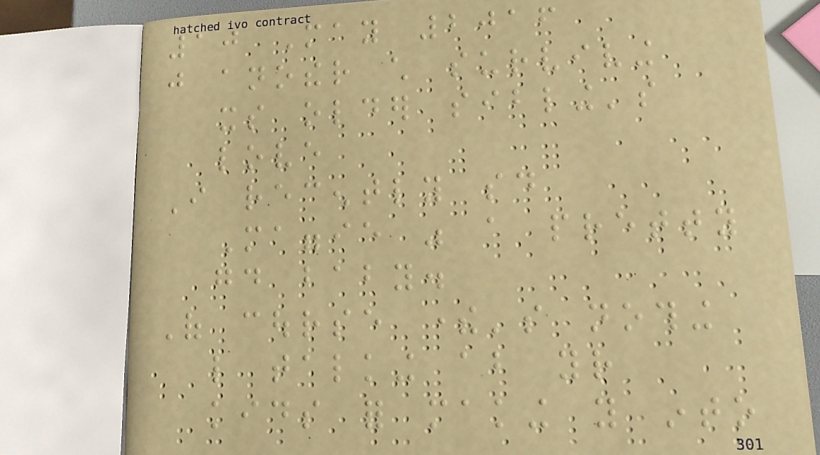10 May 2016
just another child surviving
its older sibling's
love
I recently said
Maggie was a pretty
good baby.
Of course there's nothing
like talking about your
kids for making you into
